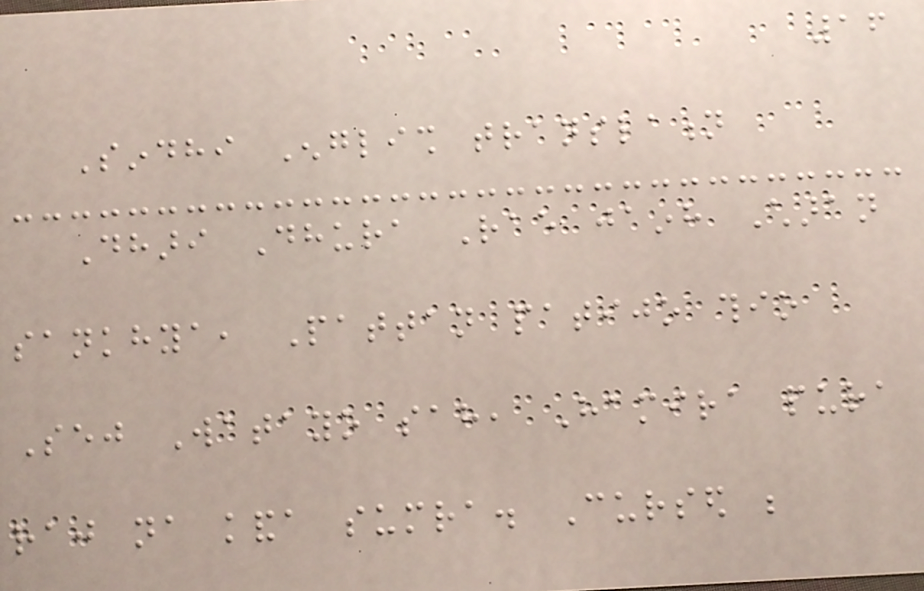16
Sindhi English translation
Dhari Dhura Rae jainh Charan
sankhya, Pattan patijo thio
Sej Watayo sah, Hamira pura
raj na kanda sumra. Cursed be
